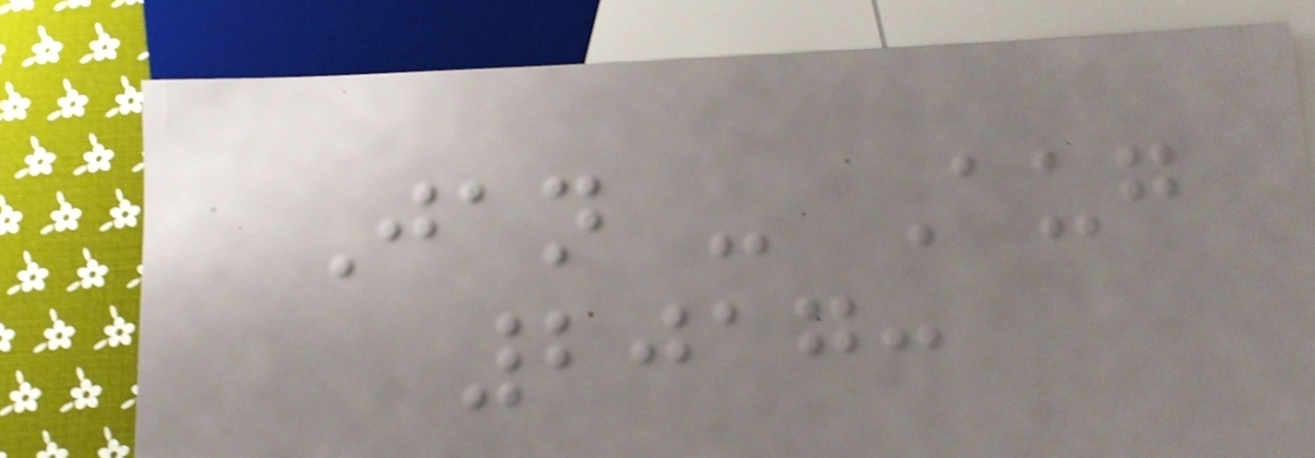Jan - Aug
2017:
